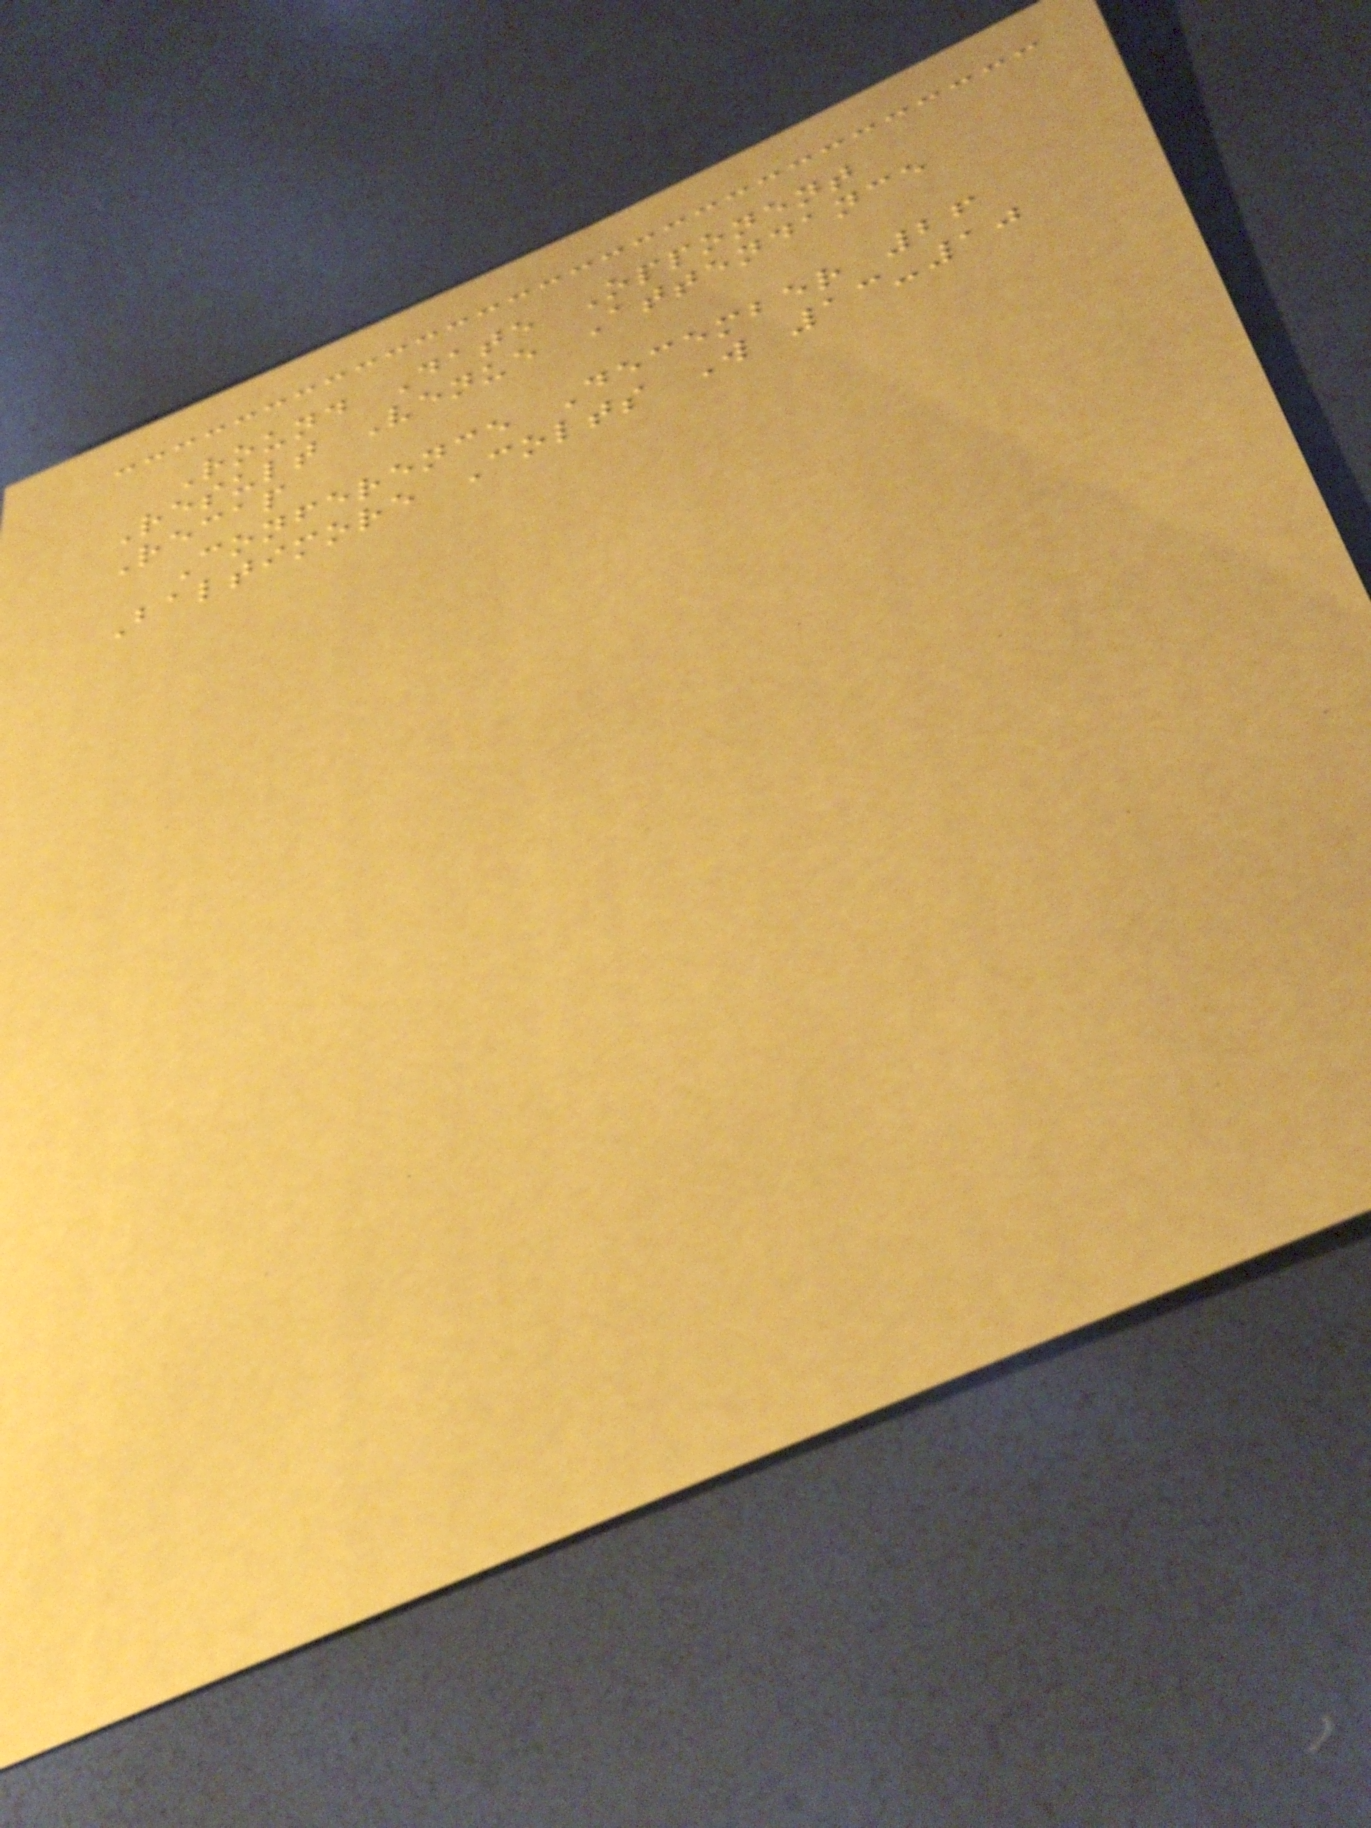Round Date Opponent
Result Venue Attendance
Recap
Conference December 26
Baltimore Colts W 13-10
